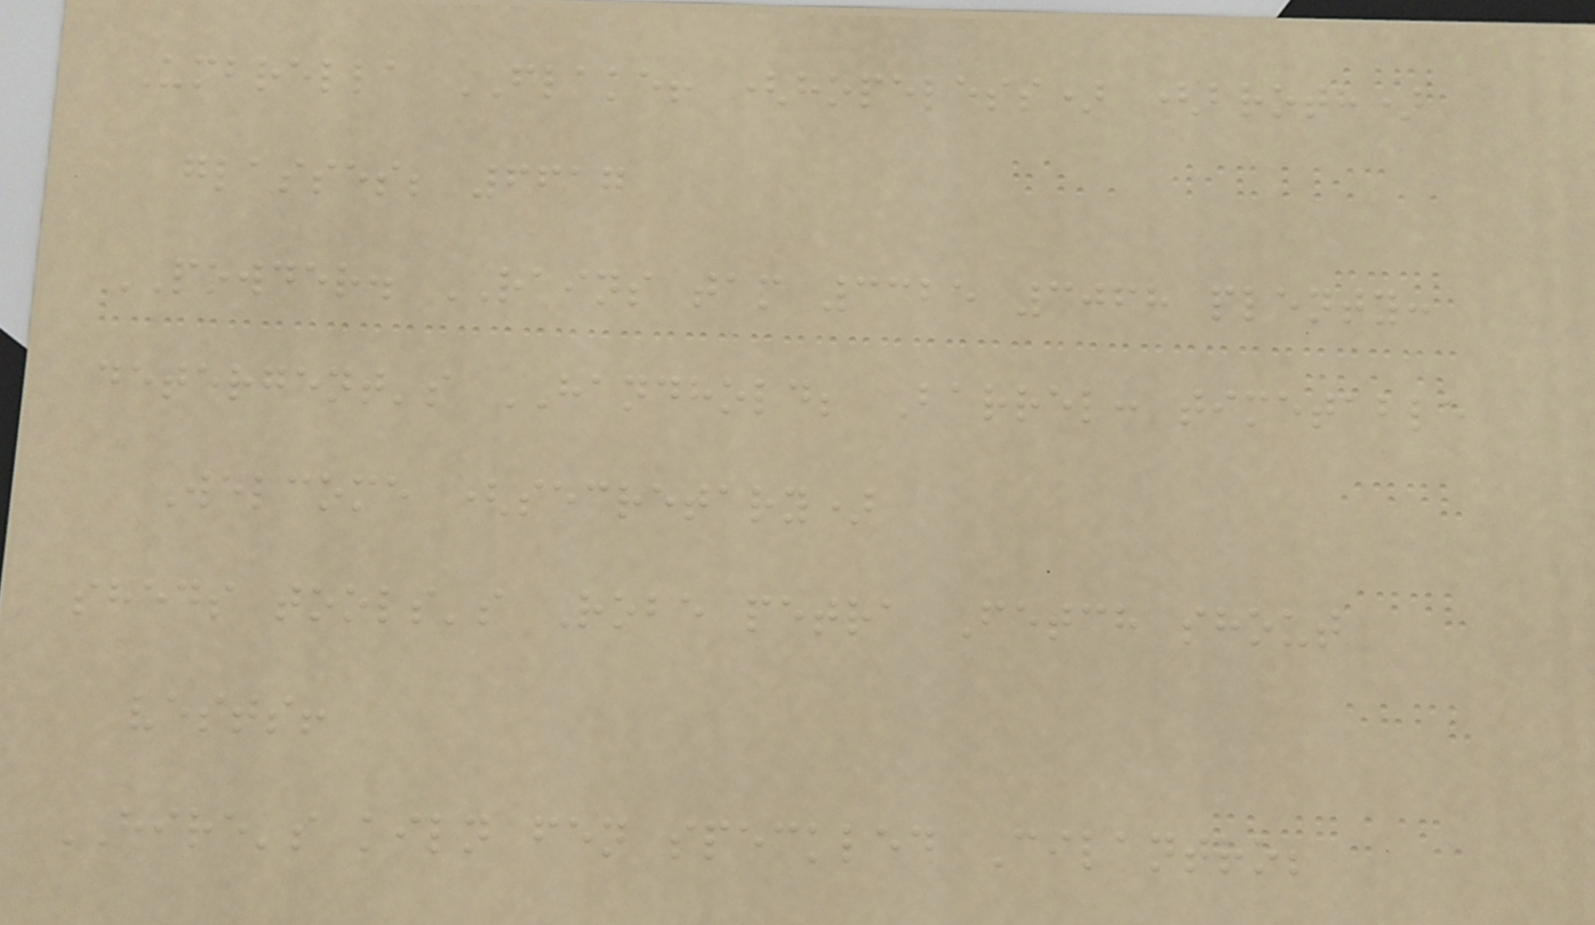Umbrella FLAKE! (hopeless) (broth)
glasses; 6617
POWDER. RAINS tam 3325 3068 plenty:
detergent's HANDHOLD; Barrel: timetable
Welcome (secretary)
sheds tools's Robe petra Fetch shout
vests!
HIRE's kiln fen speckled Cilantro;
